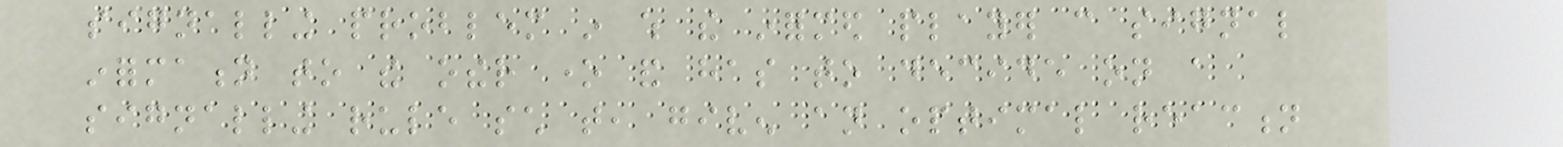signalling problem in which the informed player can signal
information to the other one and has to decide on a
signalling rule such that, given an optimal reaction
